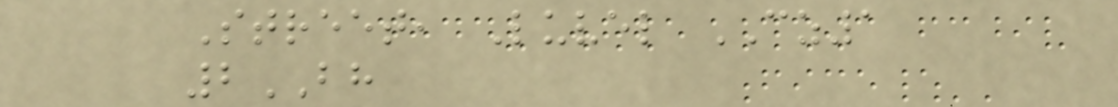Street, Luvel CZ1
2BH
